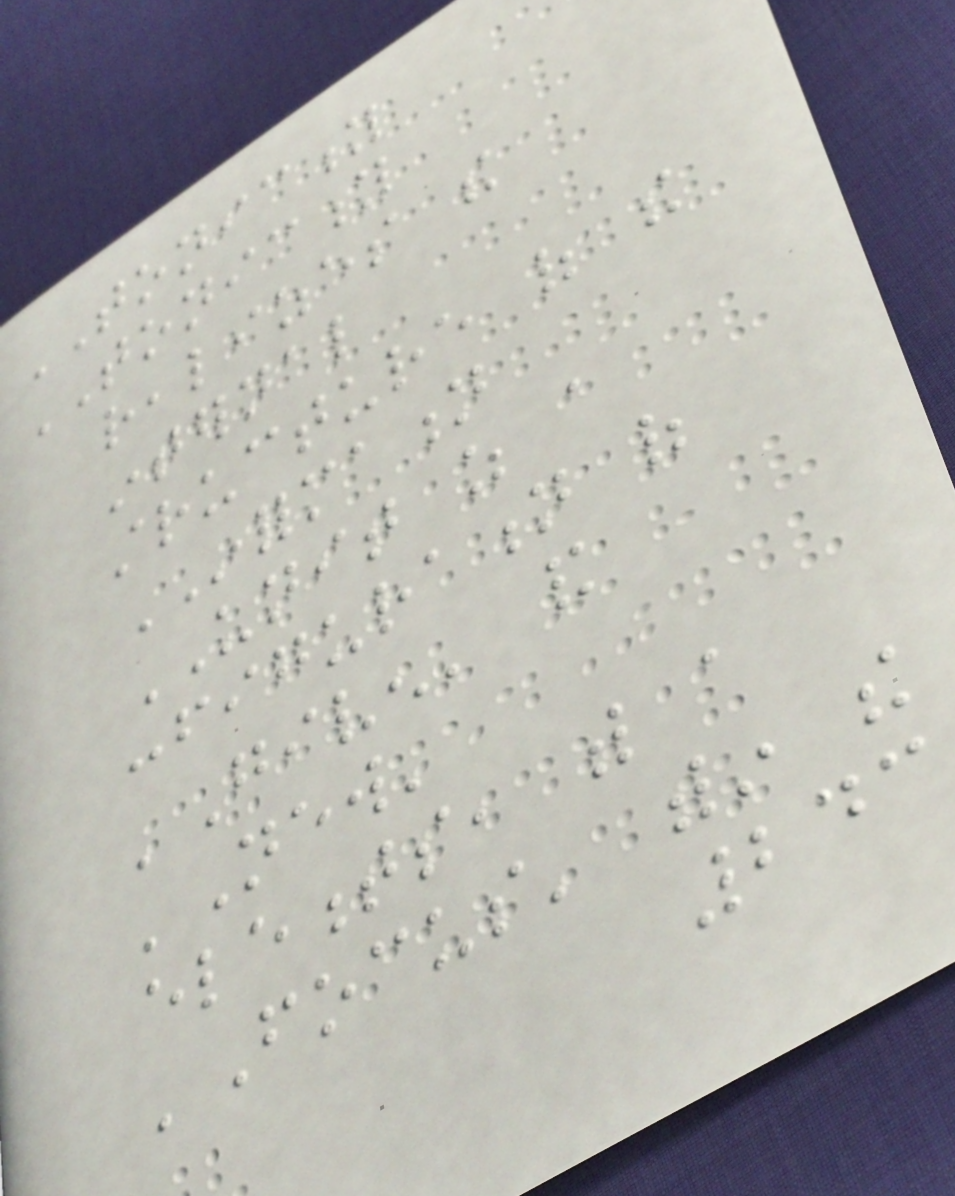TONICITY
TONICITY
realizes the
internal
structure of the
INFORMATION
UNIT as a
configuration of
'Given' and
'New'
elements, with a
'Focus' within the
243
